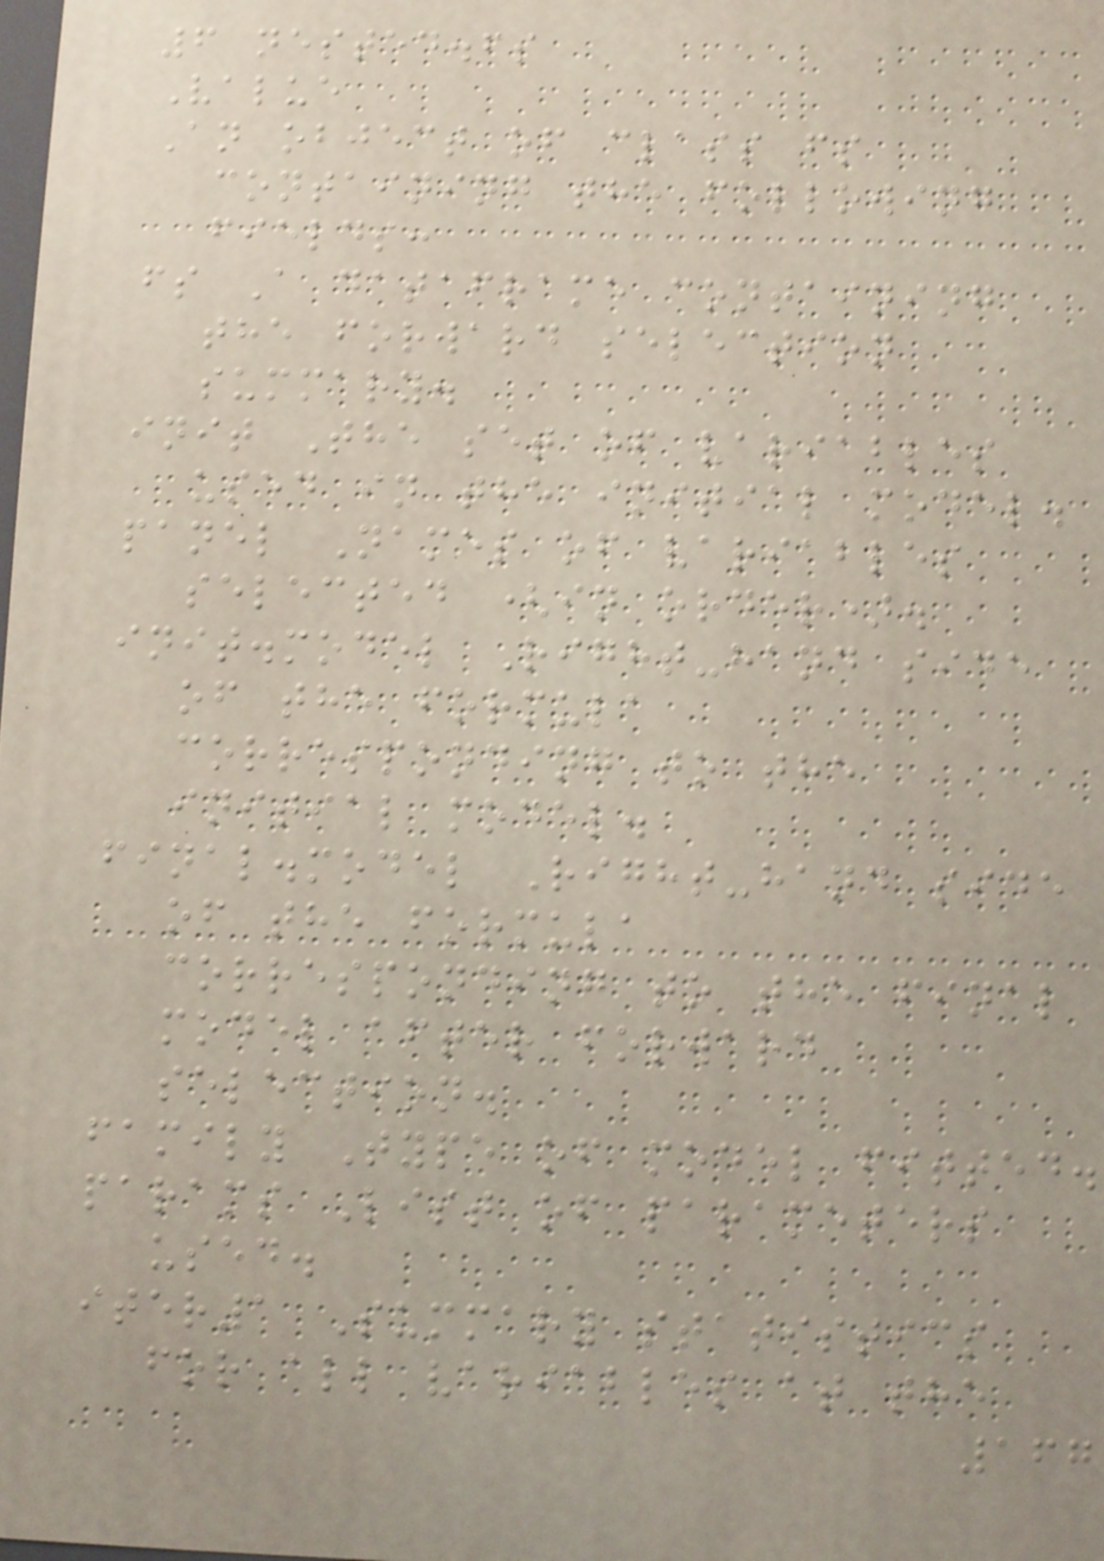6 nested.fs
Value
An object of class fs
containing the following
fields:
fs A dataframe containing
the forward selection
summary.
init The set of variables
used in the initial model.
panel Names of variables
selected (in order).
init.model Right-hand side
of the formula
corresponding to the
initial model.
final.model Right-hand side
of the formula
corresponding to the final
model after forward
selection.
family Type of model fitted.
params List of parameters
used.
iter1 Summary statistics
for all variables at the
167
